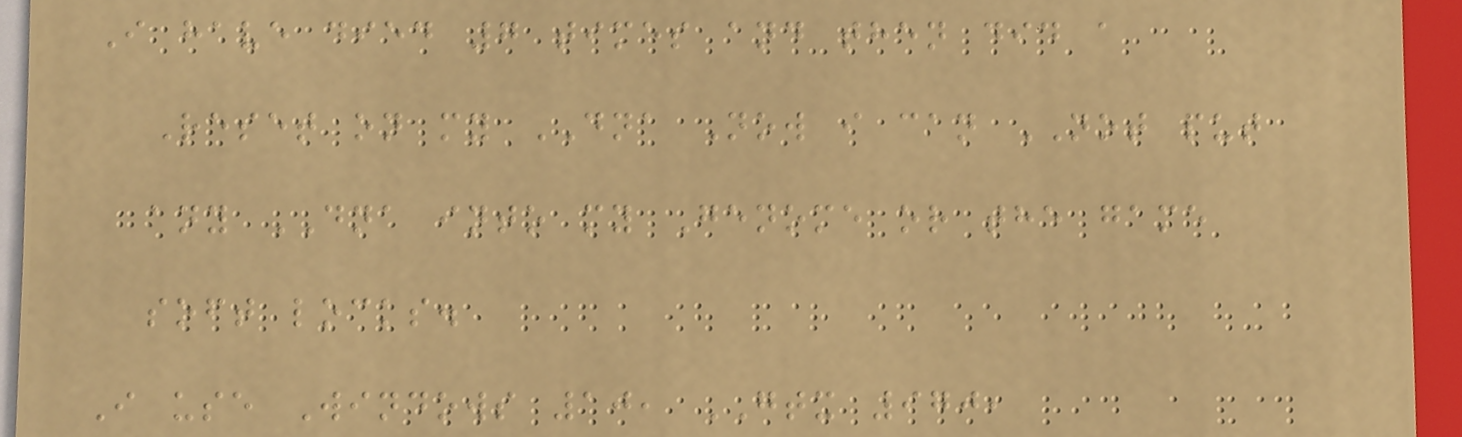I have died 7 times and then did a
Reset on my DNA Now i can NOT put
any DNA into my Genome or the game
soft locks.
I use Windows 10, GTX 970,
